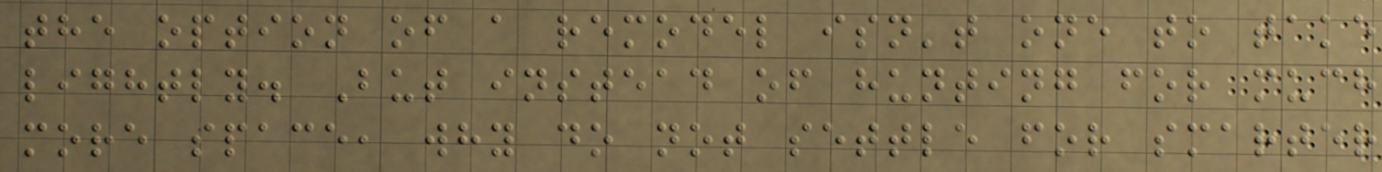the option of a remodel isn't one to take
lightly. But instead of hunting for much
more space, why do not settle for smarter
